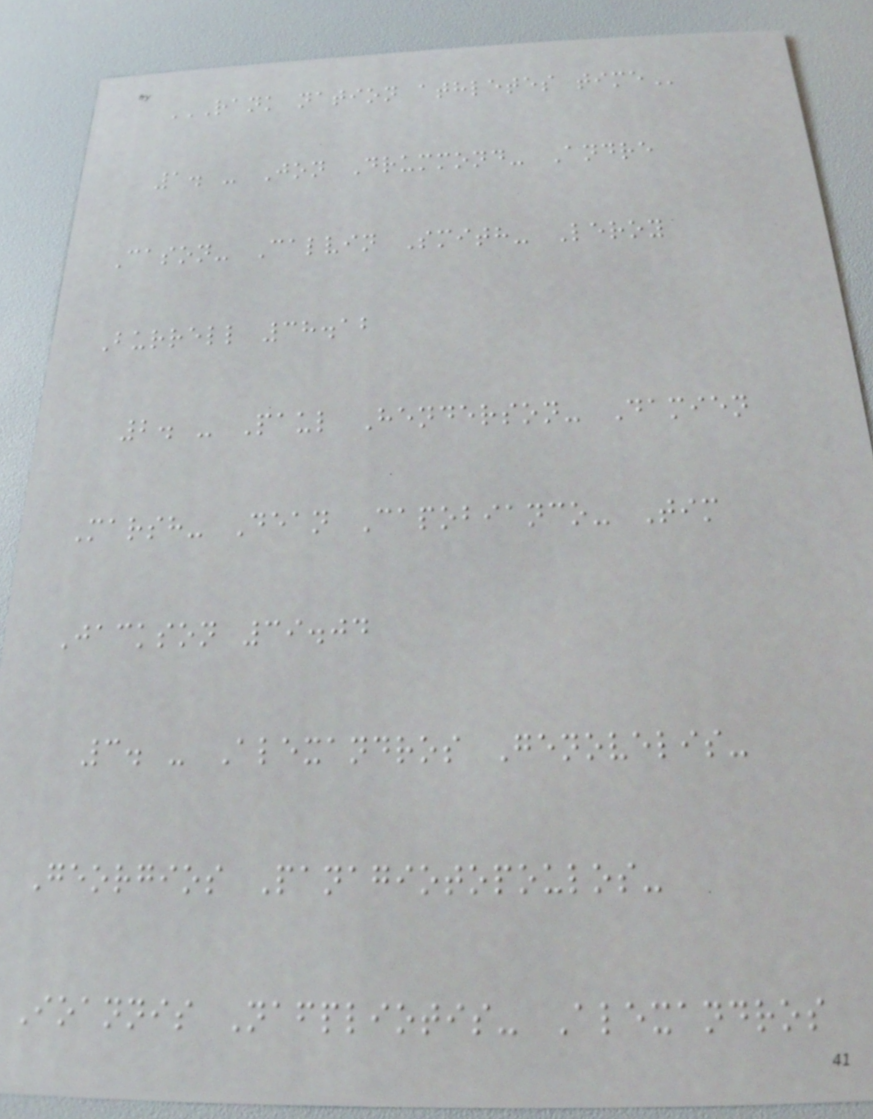RANK NATION ATHLETES TIME
1. - Jon Drummond- Andre
Cason- Calvin Smith- Leroy
Burrell 38.12
2. - Paul Henderson- Damien
Marsh- Dean Capobianco- Tim
Jackson 39.04
3. - Alexandros Genovelis-
Georgios Panagiotopoulos-
Ioannis Nafpliotis- Alexandros
